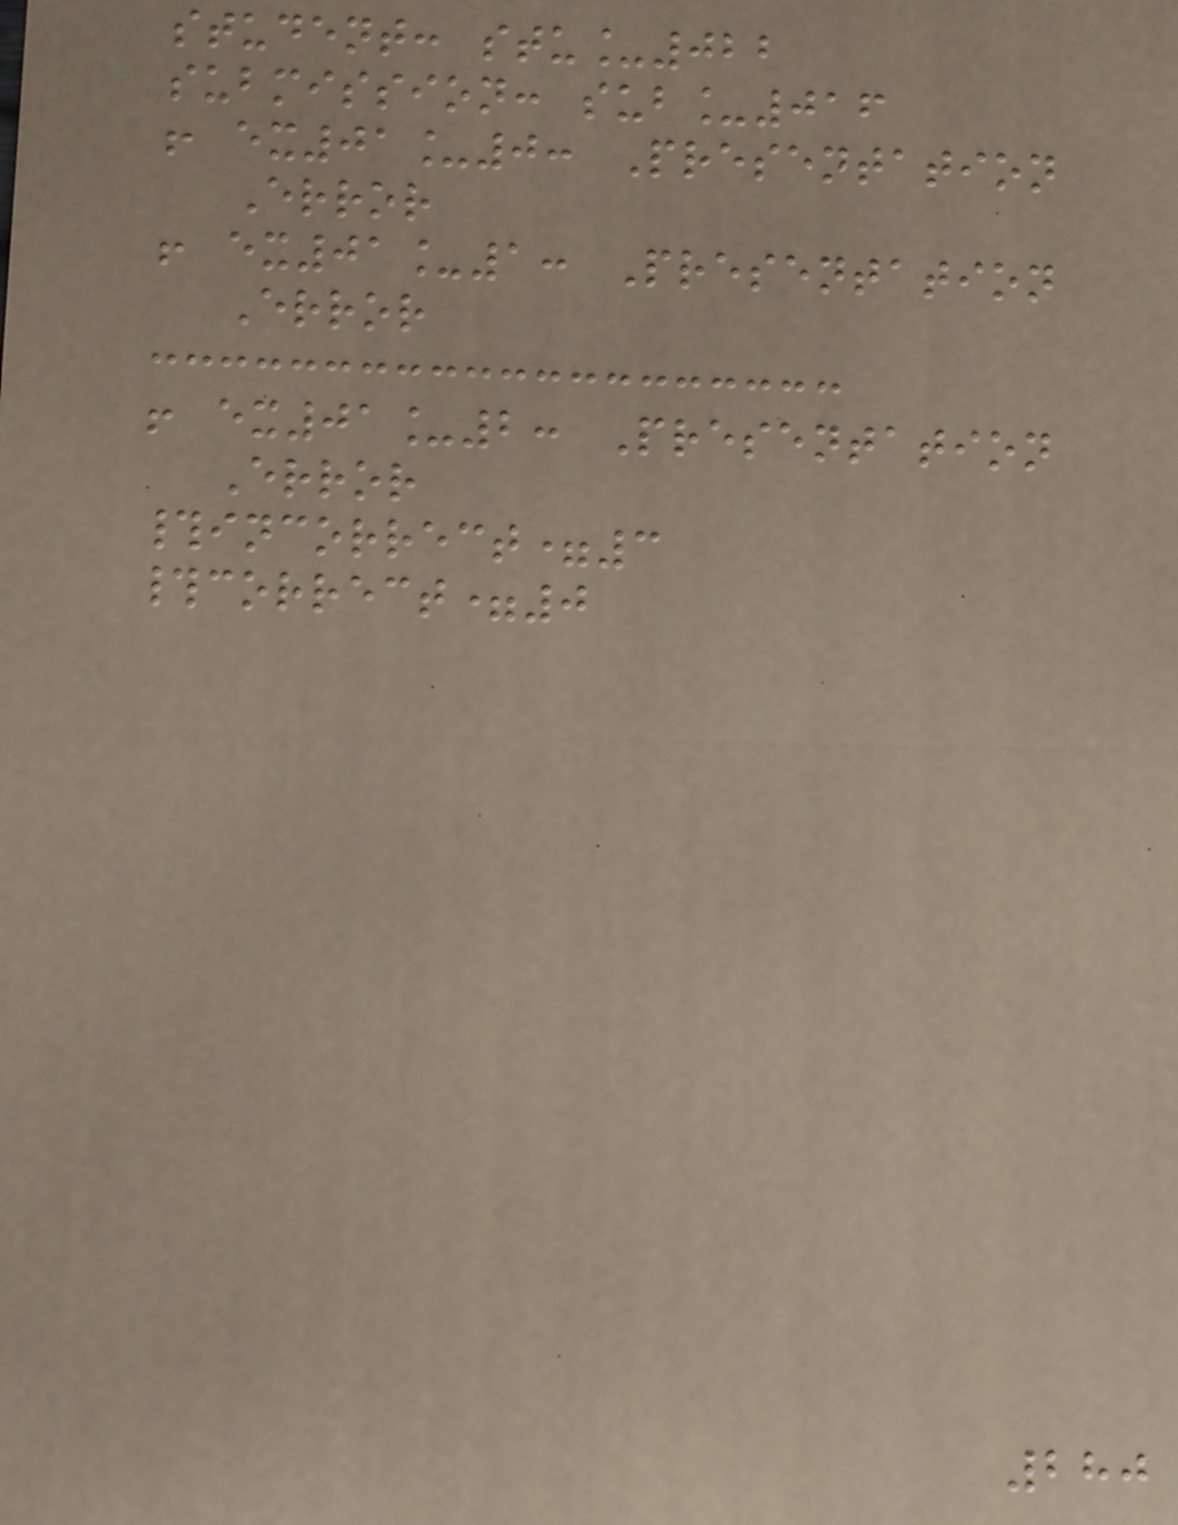student: stu_022
submission: sub_016
! ex01_0: Presentation
Error
! ex01_1: Presentation
Error
! ex01_2: Presentation
Error
#incorrect=3
#correct=0
280
